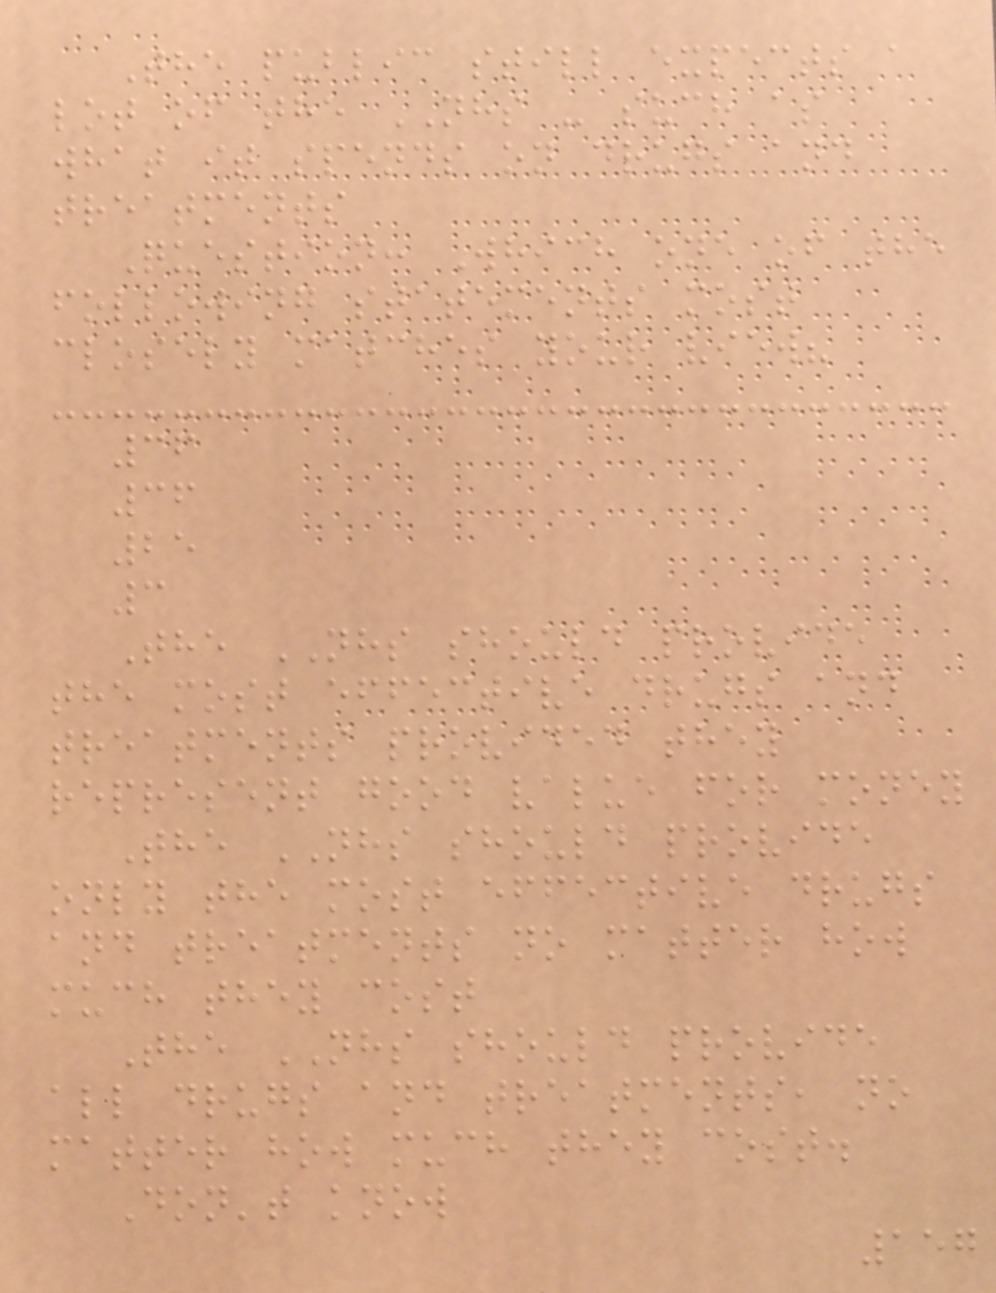The public still expects a
lot of the NHS - such as
what it spends on drugs and
treatments
Question: Which one of the
following statements most
closely matches your view?
36
36
25
3
The NHS should provide
the most effective drugs and
treatments provided they
represent good value for money
The NHS should provide
only the most effective drugs
and treatments no matter how
much they cost
The NHS should provide
all drugs and treatments, no
matter how much they cost.
Don't know
157
